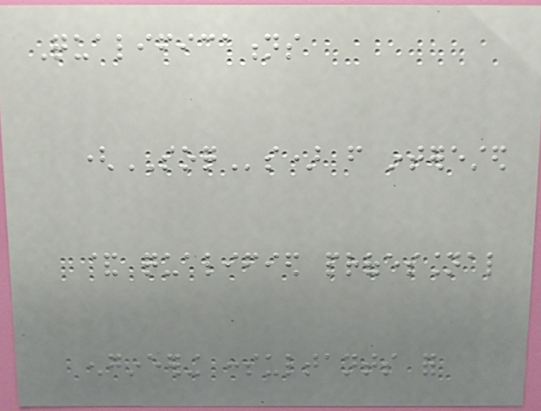Qualifications
(SOQs) from interested
& qualified professional
engineering consultants for
